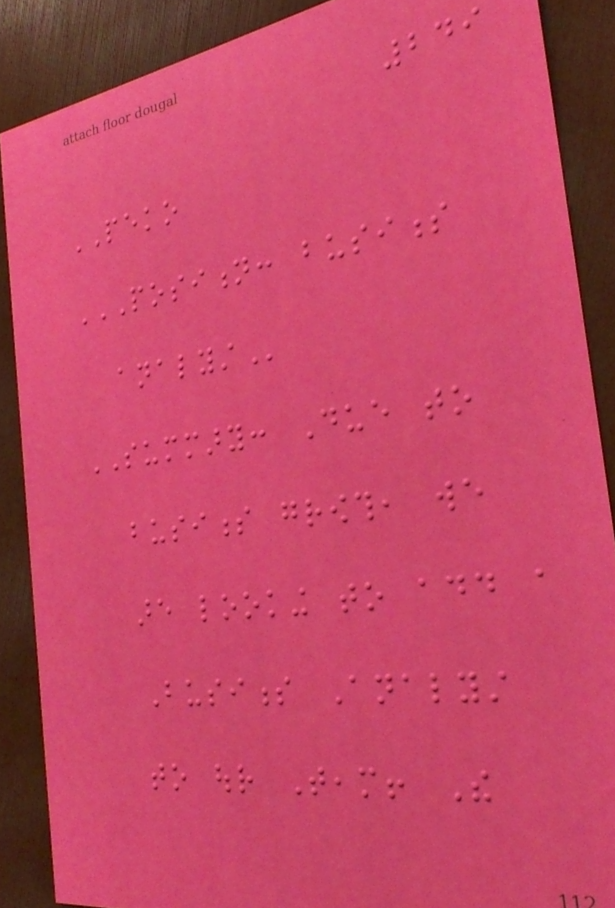249
PEKO
POSITION: BUSINESS
ANALYST
SUMMARY: Due to
business growth, we
are looking to add a
Business Analyst
to our Team! The
